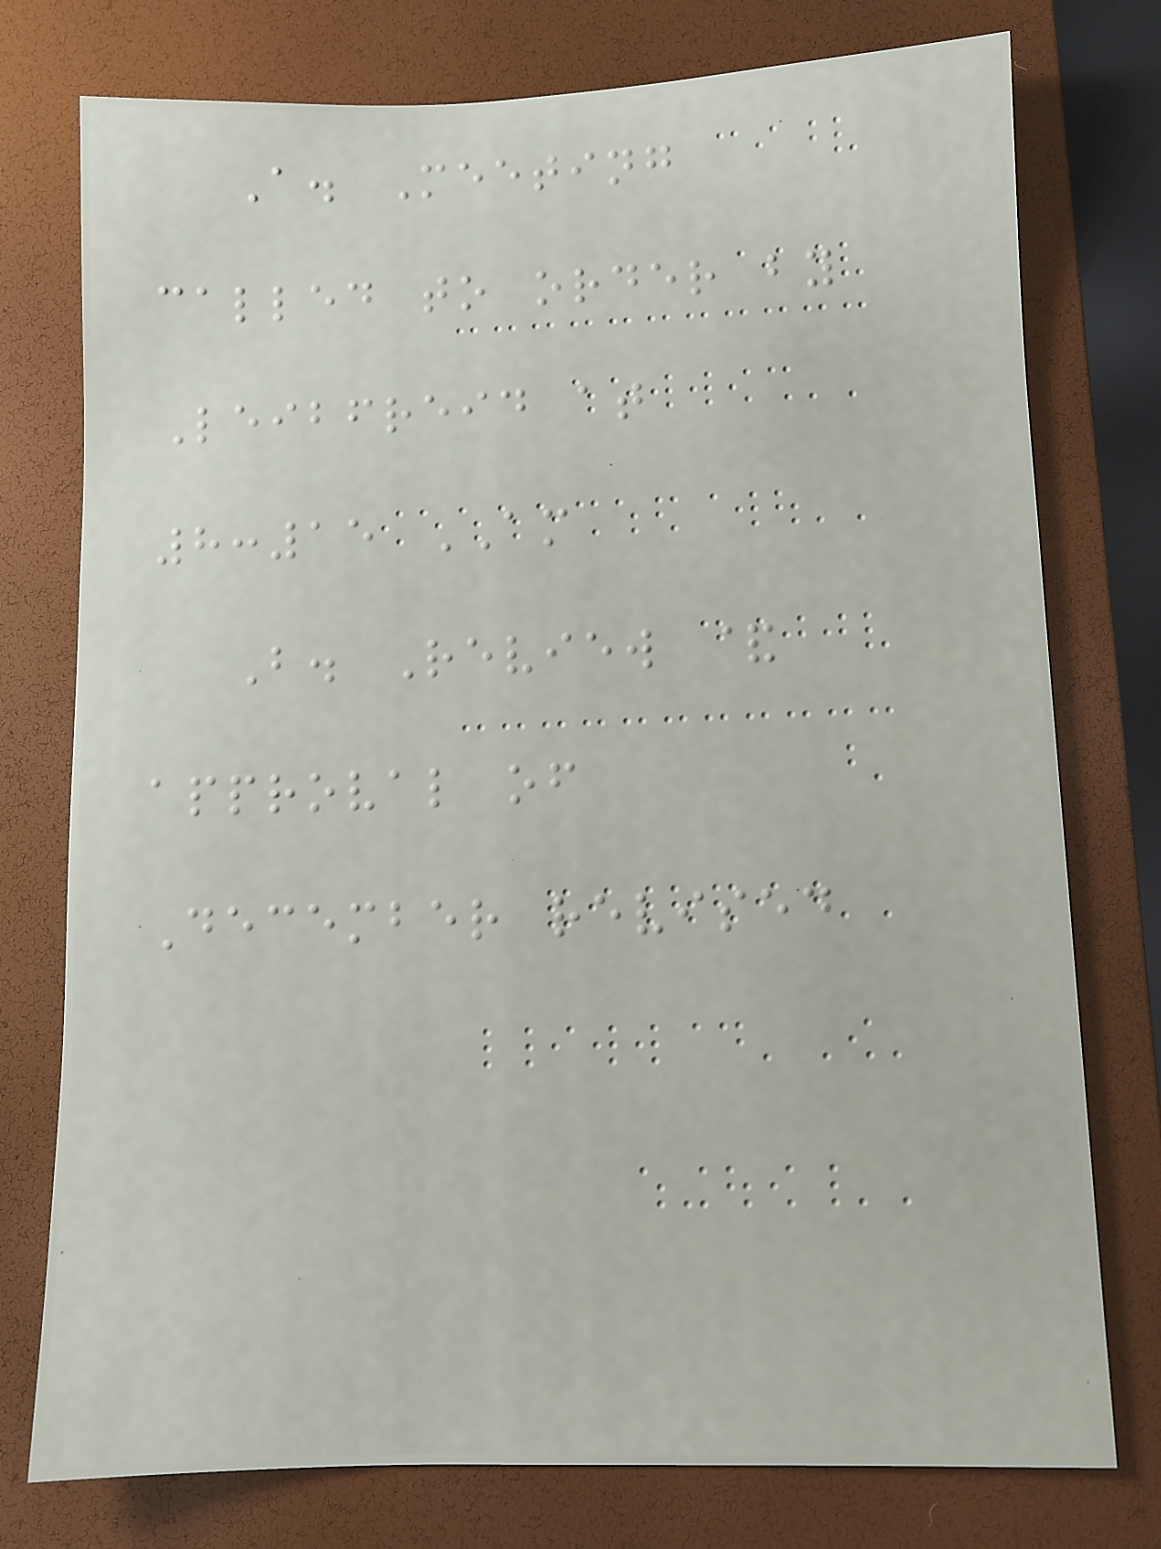A. Meeting
called to order by
Leibfreid at
8:15 AM
B. Review &
approval of
December revised
